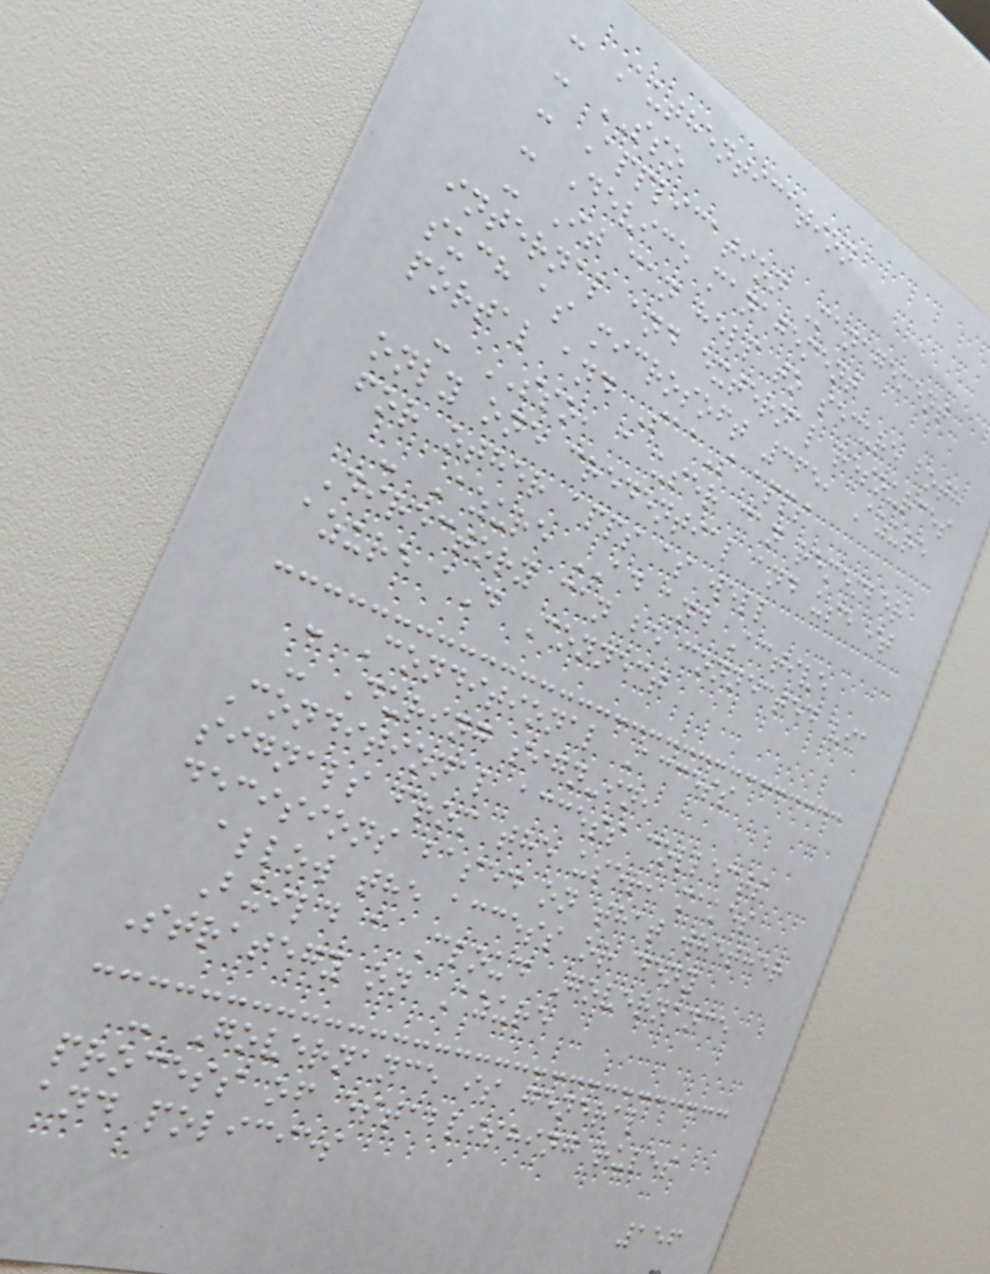- Authentication
- SSO
- Application Management
- Device management
- It can help to secure both
internal and external resources
such as microsoft 365, Azure
portal and SaaS apps
- SSO, a user can remember
only one credential and use it
for other apps as well
- Azure AD and Active
Directory can be connected via
azure aD Connect
- Conditional Access
- During sign-in,
Conditional access collects
signals from the user, makes
decisions based on that whether
allow the access or deny
Build a Cloud Governance
Strategy on Azure
- Governance is general
process of establishing rules
and policies
156
